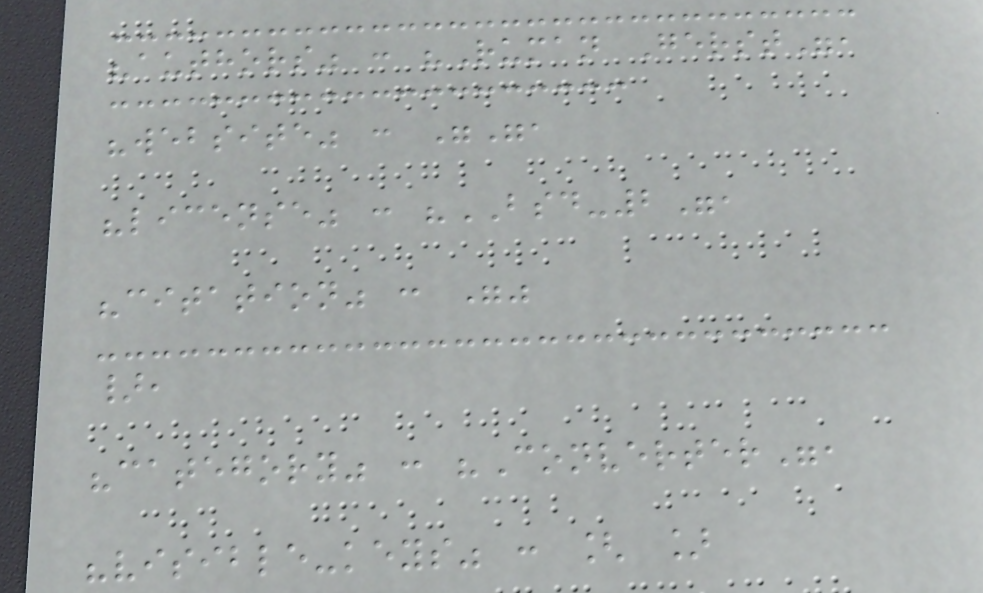"authors" : "Ruman Gerst",
"website" : "",
"license" : "BSD-2",
"citation" : ""
},
"category" : "Converter",
"visible-keys" : [ ]
